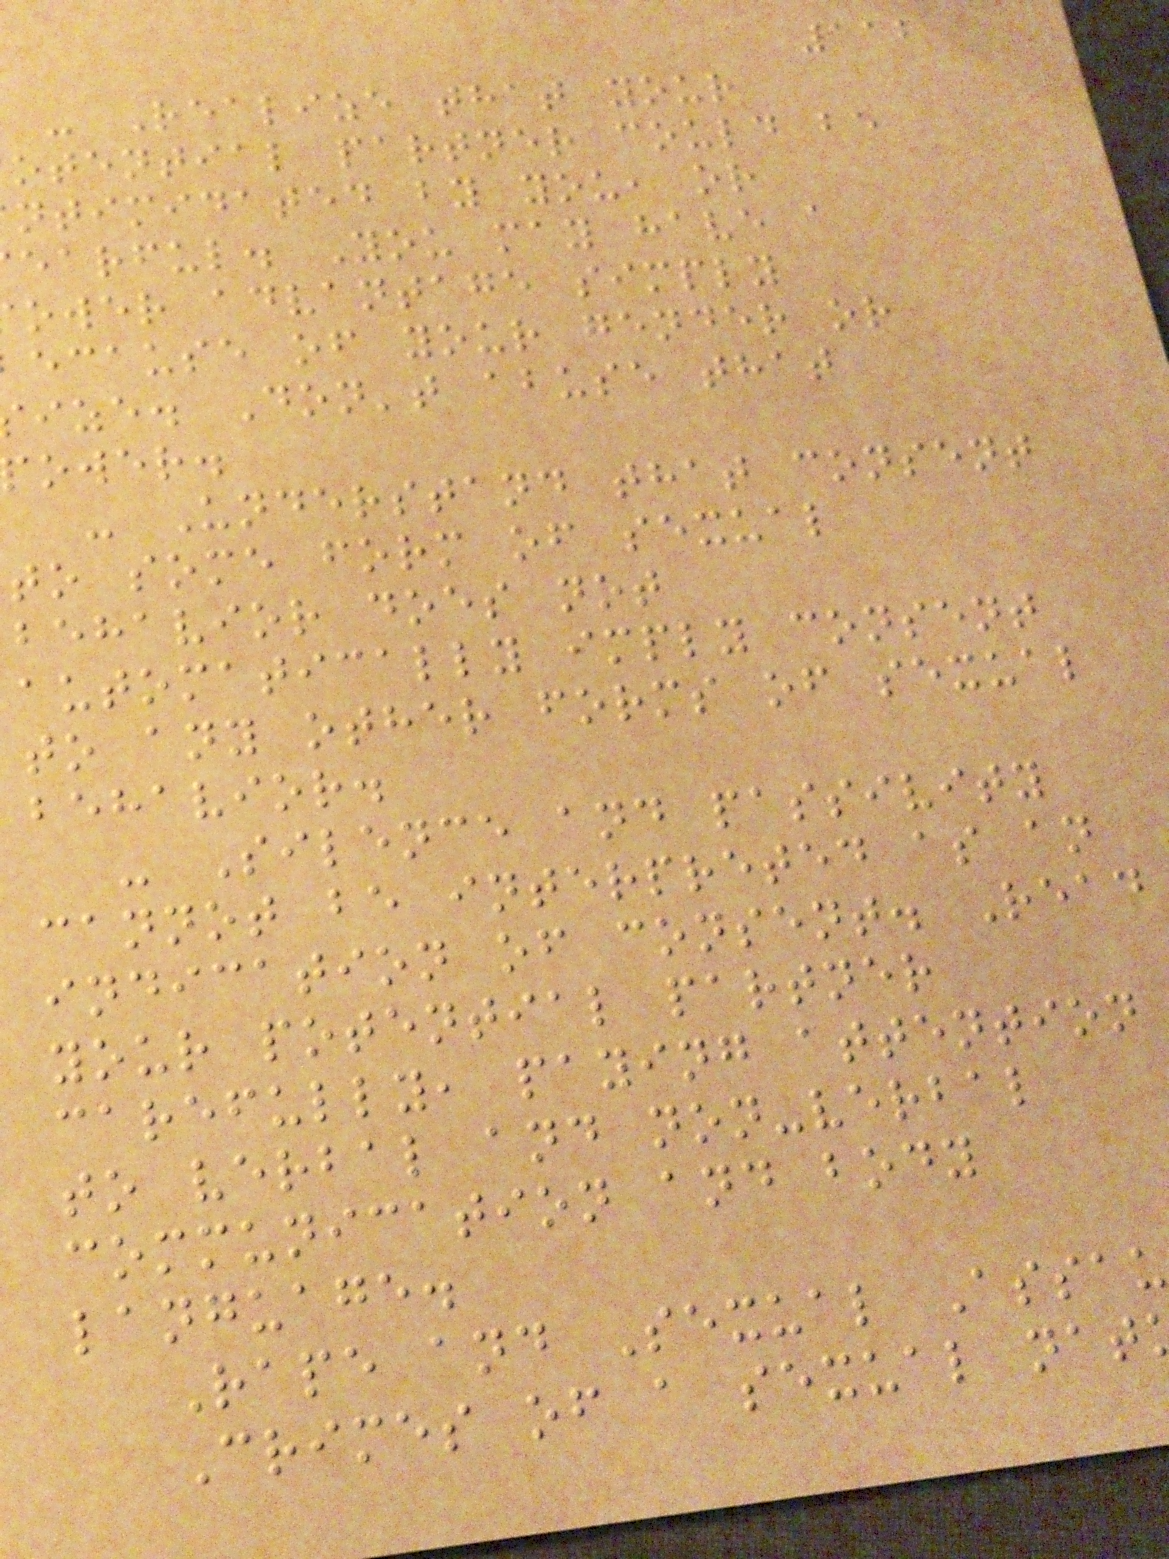112
- Realize that your
otential partner could be
ntimidated by you, or
earful. You may have a
ower advantage simply
ecause of your gender or
ize. Don't abuse that
ower.
- Understand that consent
to some form of sexual
behavior does not
automatically imply consent
to any other forms of sexual
behavior.
- Silence and passivity
cannot be interpreted as an
indication of consent. Read
your potential partner
carefully, paying attention
to verbal and non-verbal
communication and body
language.
Rape and Sexual Assau
Crimes of a sexual nat
